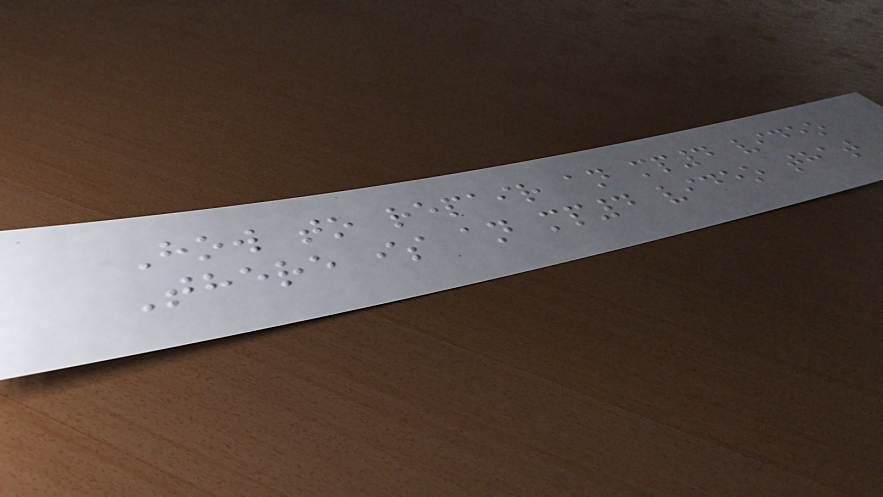How to repair an mp4 video
There is an mp4 video that
